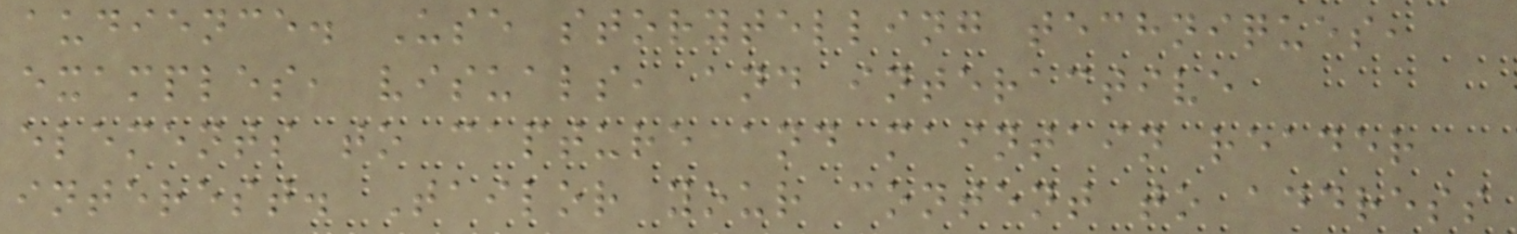audience. Use storytelling techniques,
examples, visuals, and interactive
elements to capture and maintain reader
interest. Tailor your content to address
